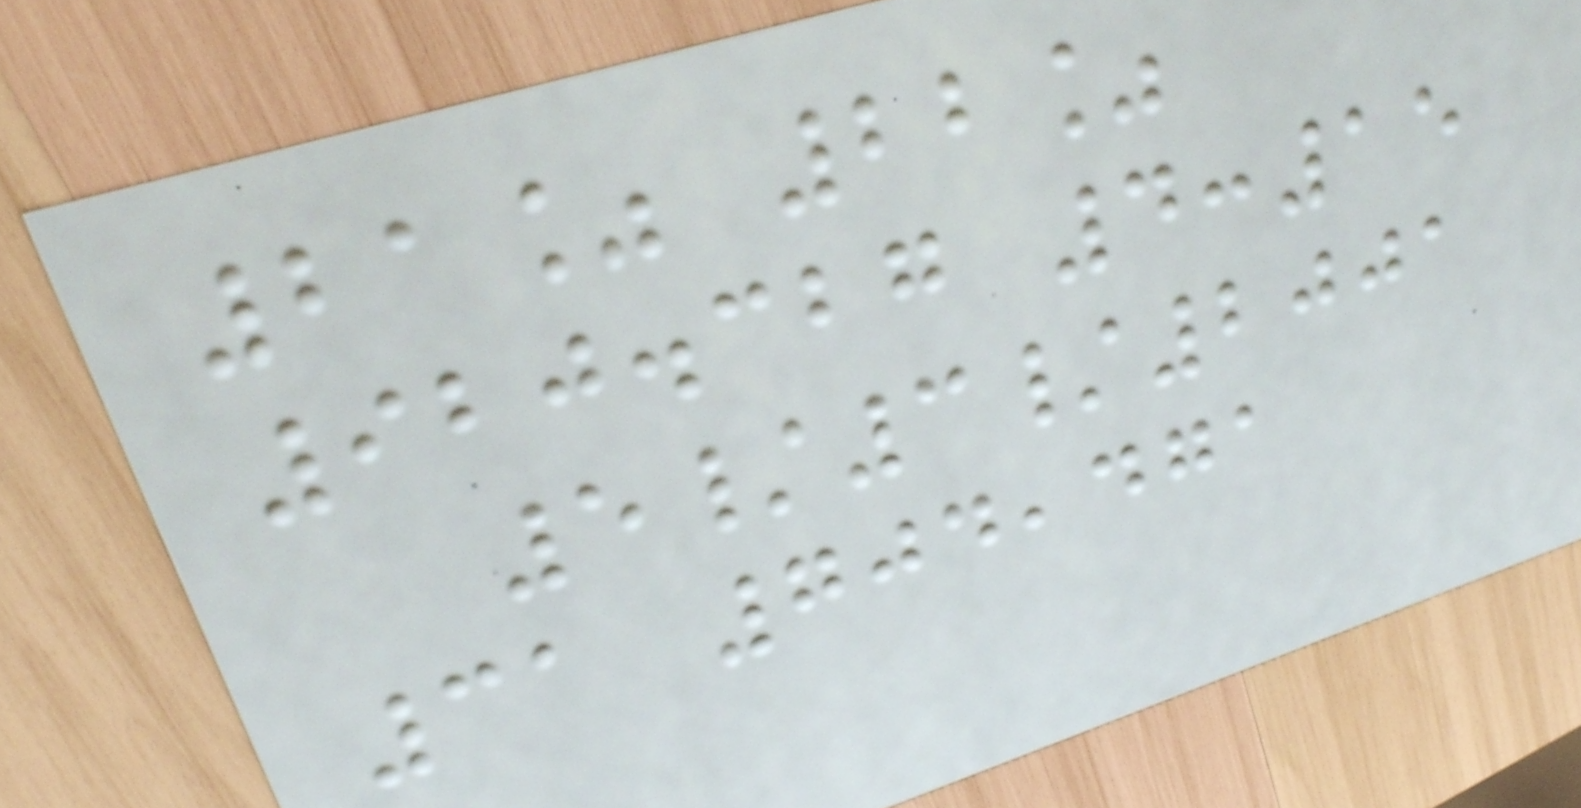21% 22%
920.327 4:15
5/3/2001
31 704,471
